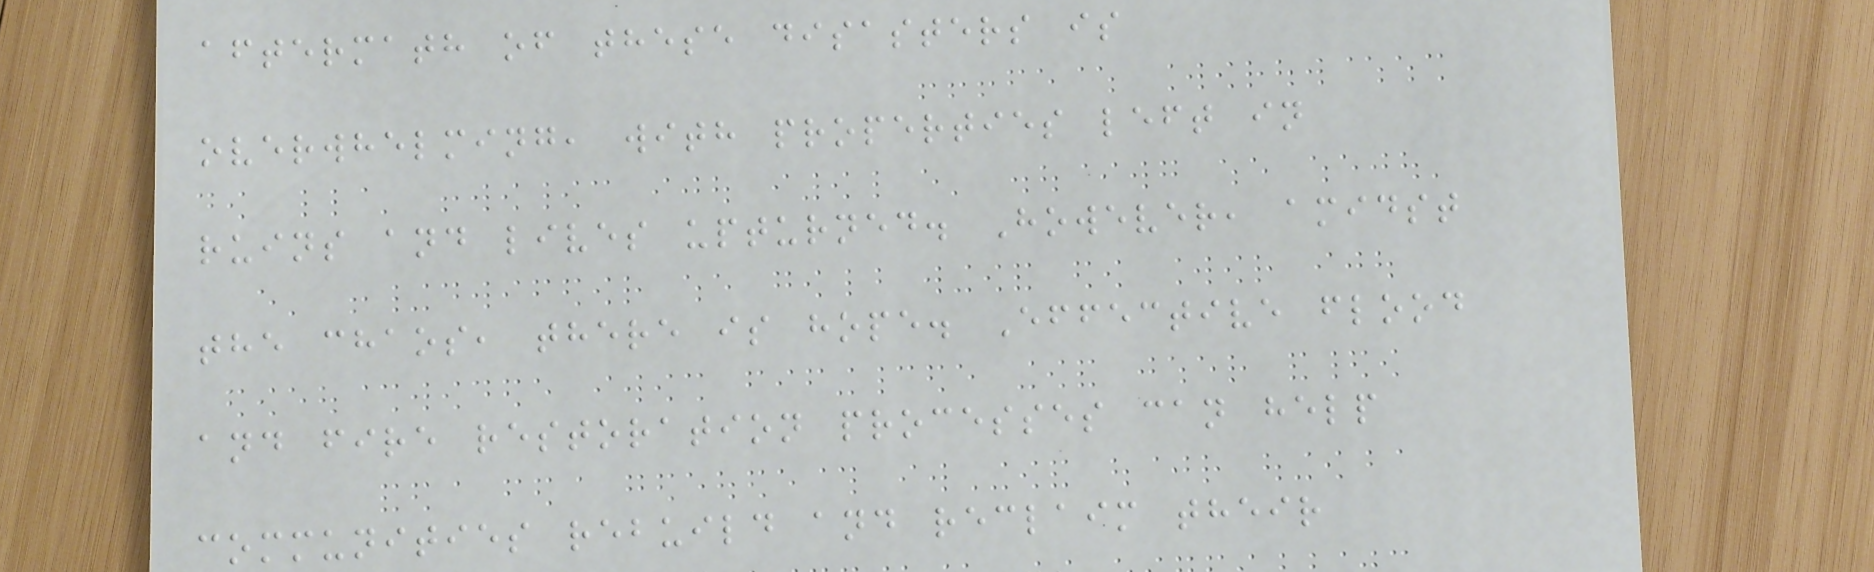aftermath of these disasters is
overwhelming, with properties left in
ruins and lives upturned. However, amidst
the chaos, there is hope. Effective flood
and fire restoration processes can help
communities rebuild and reclaim their
